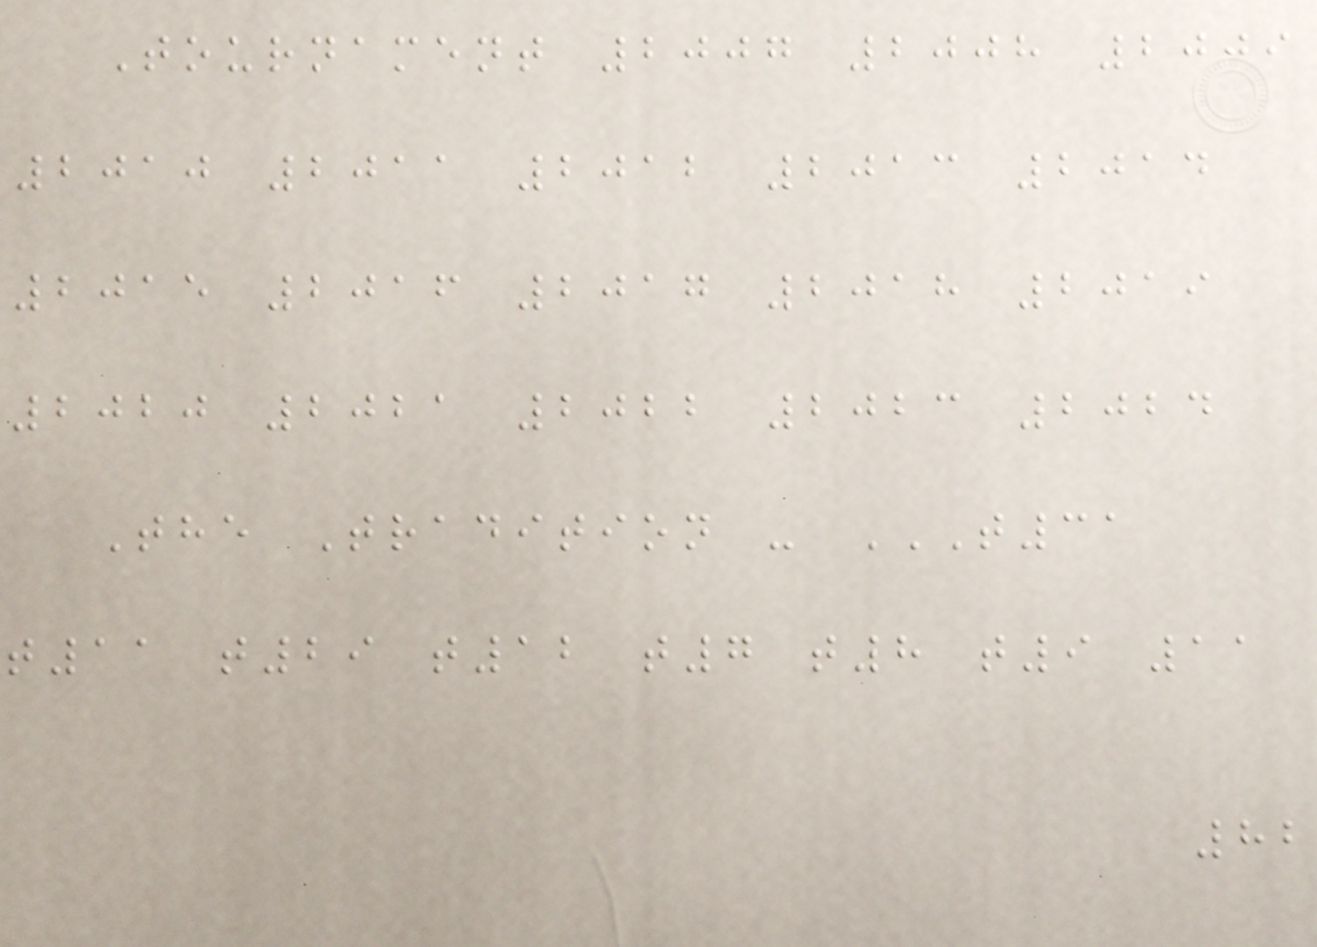Tournament 2007 2008 2009
2010 2011 2012 2013 2014
2015 2016 2017 2018 2019
2020 2021 2022 2023 2024
The Tradition - T31
T11 T29 T12 T7 T8 T9 11
82
